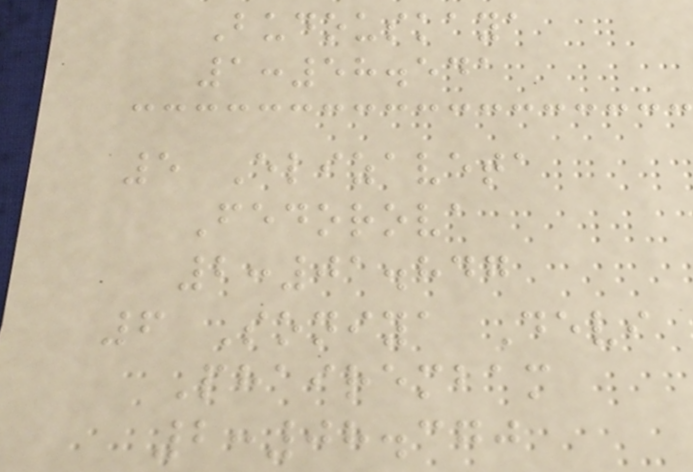Budouskaya
1:58.541
5 Elizaveta
Fedorova
2:01.847
6 Soniya Devi
Phairembam
2:08.370
